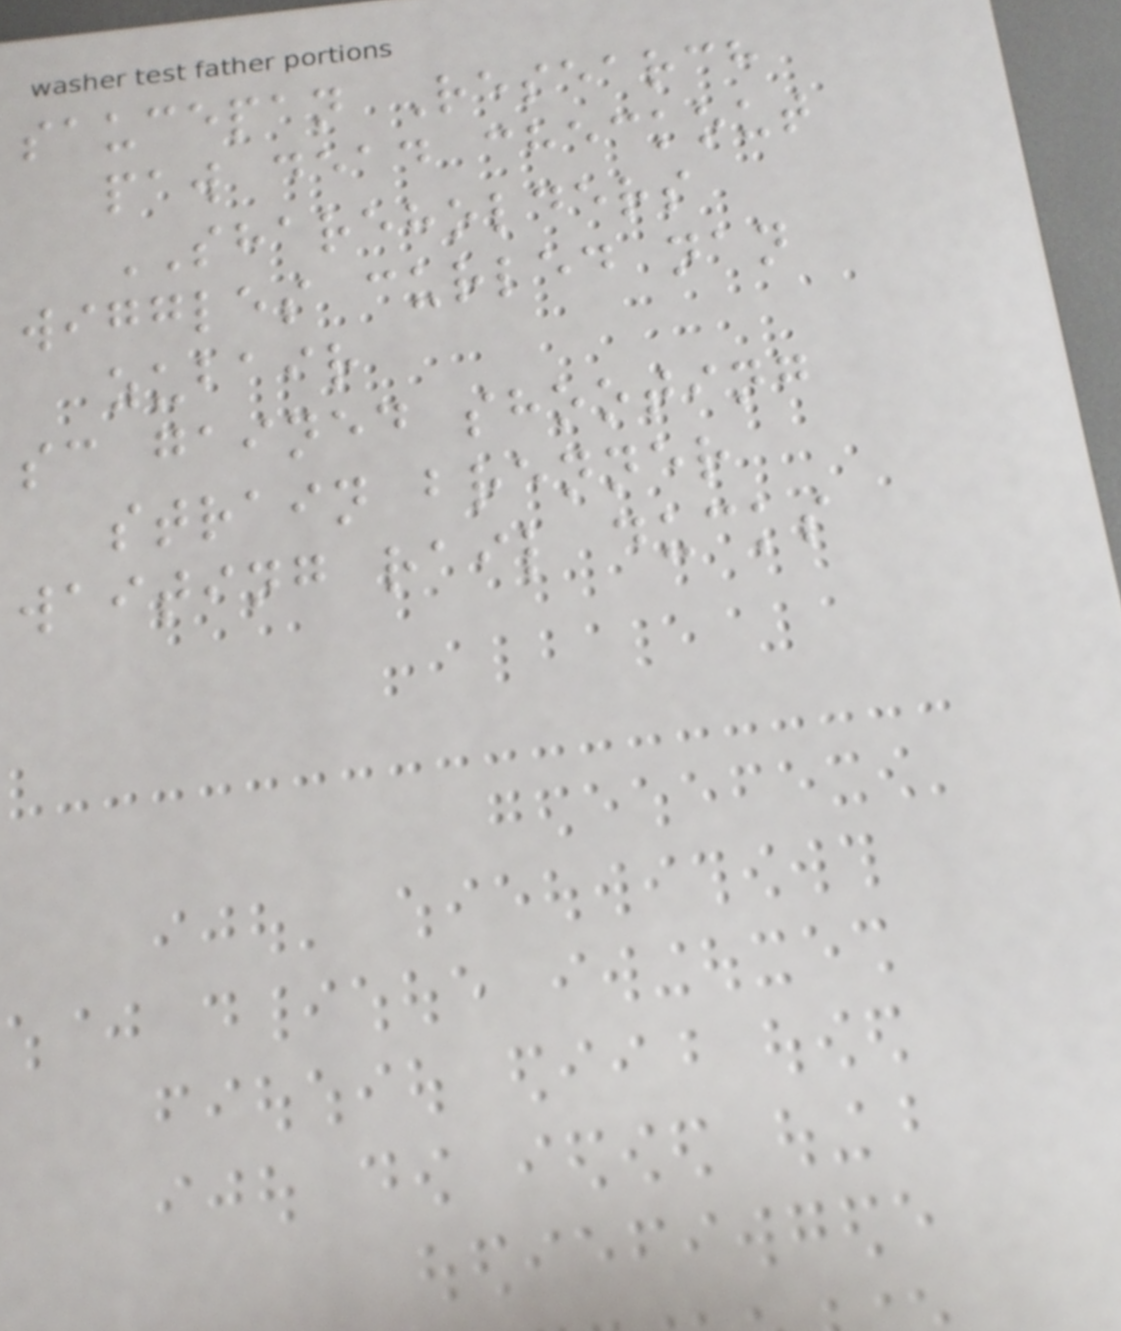saucepan Research
paw dead checkout
SHAREHOLDERS
wiggles curled nan
zubair
sc gained shooting
strain brenner
waiting rail ducks
